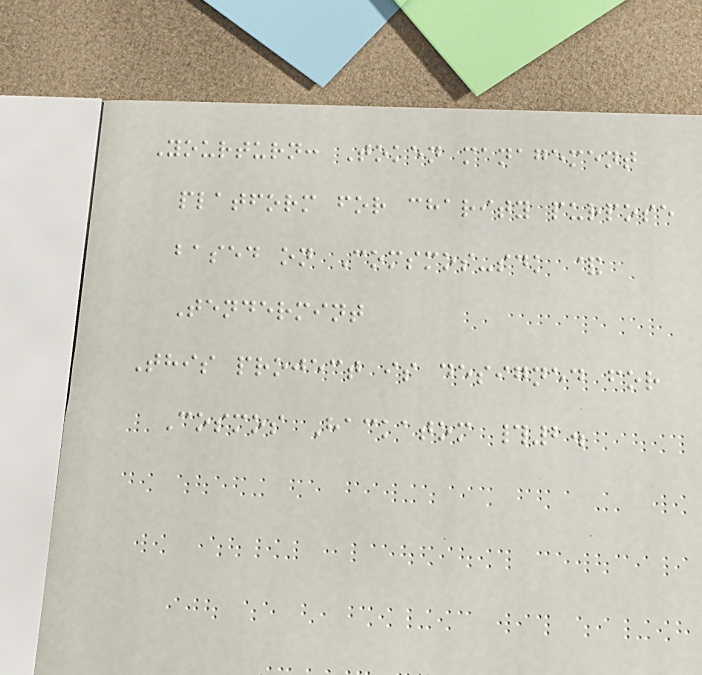Yourturn: Token management
platform for charity purpose
based on Comsmos-sdk &
Tendermint
This project is designed for
Cosmos Hackatom #2.
